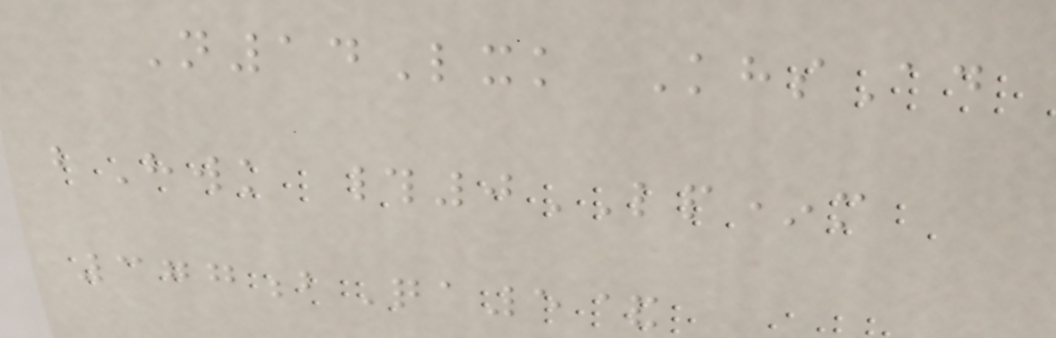N14Lxk KhsAd
bHwk #0LP*m
377bQa5&
